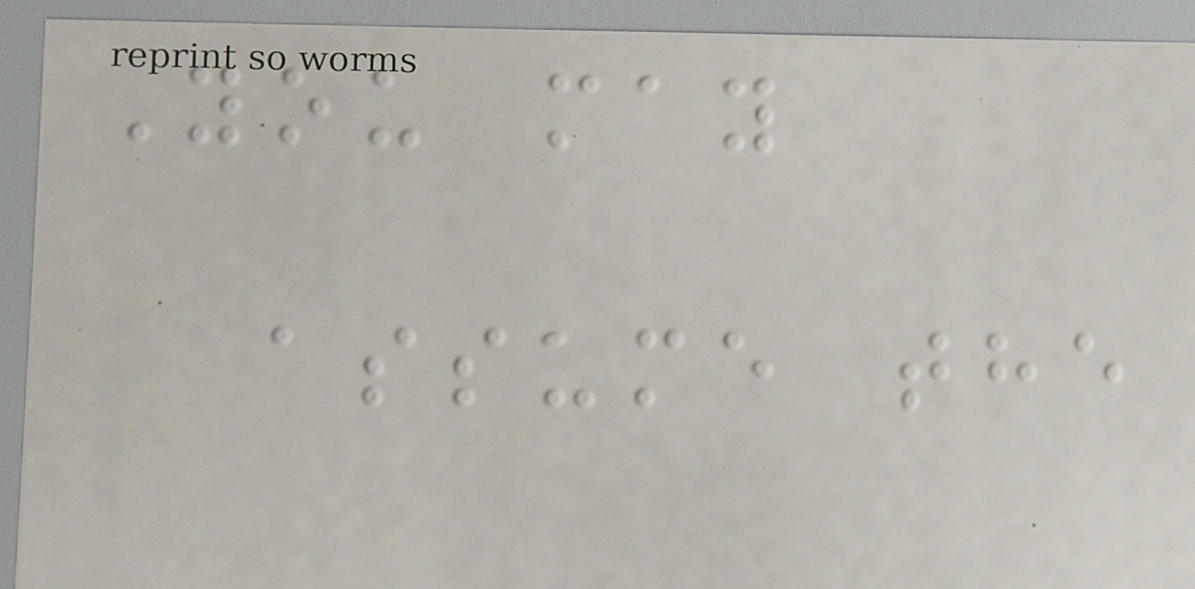You may
assume the
